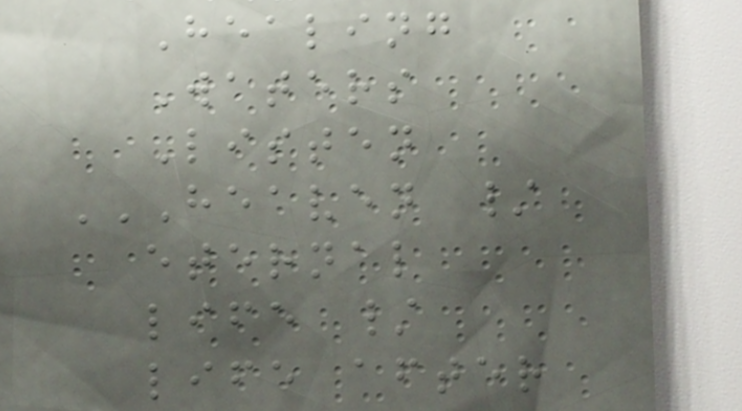Healing
Waters
Listen
HEAVEN /
ETERNAL
LIFE /
LIFE AFTER
